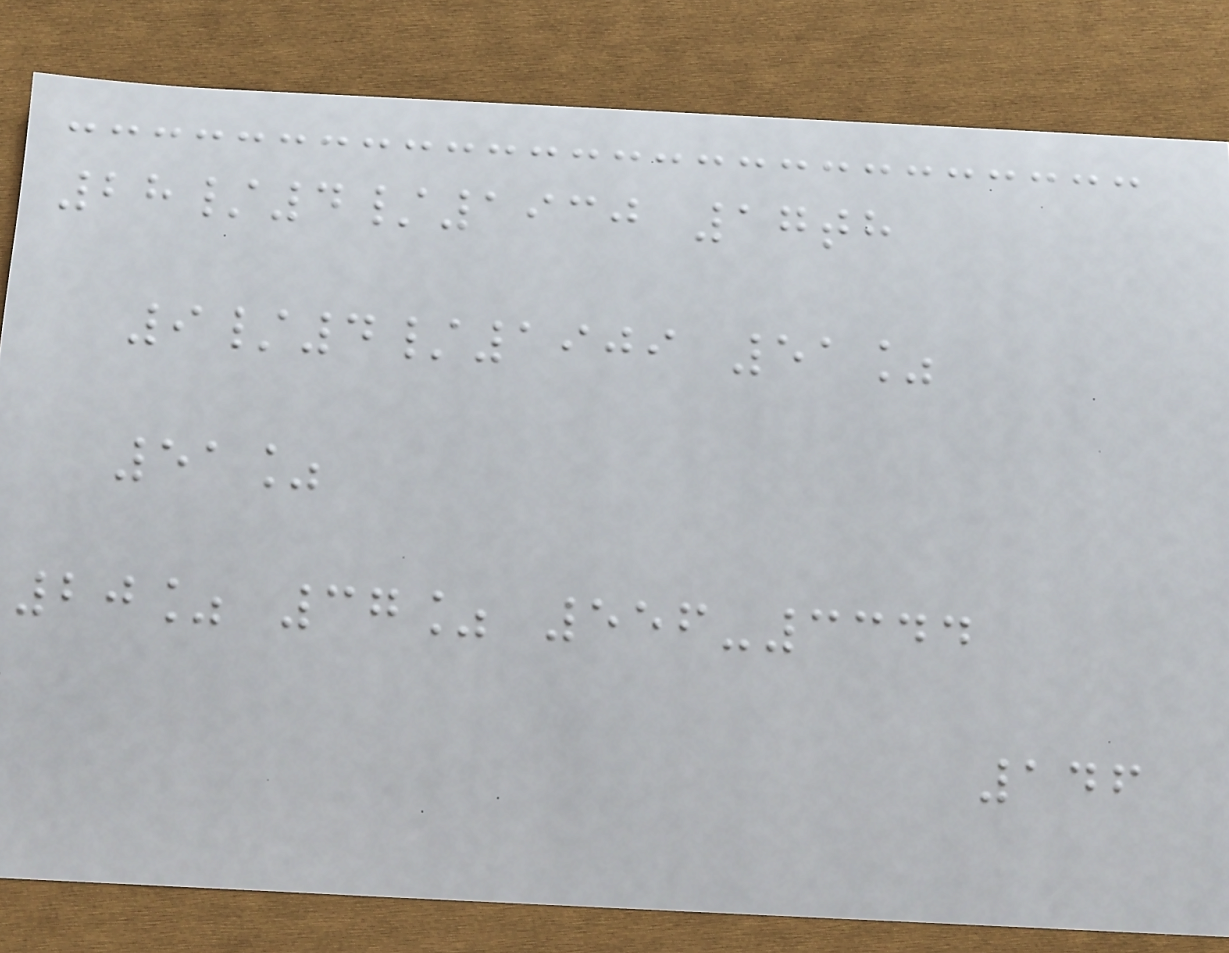28/4/1930 17th
9/4/1909 51%
51%
20% 37% 556-3344
146
